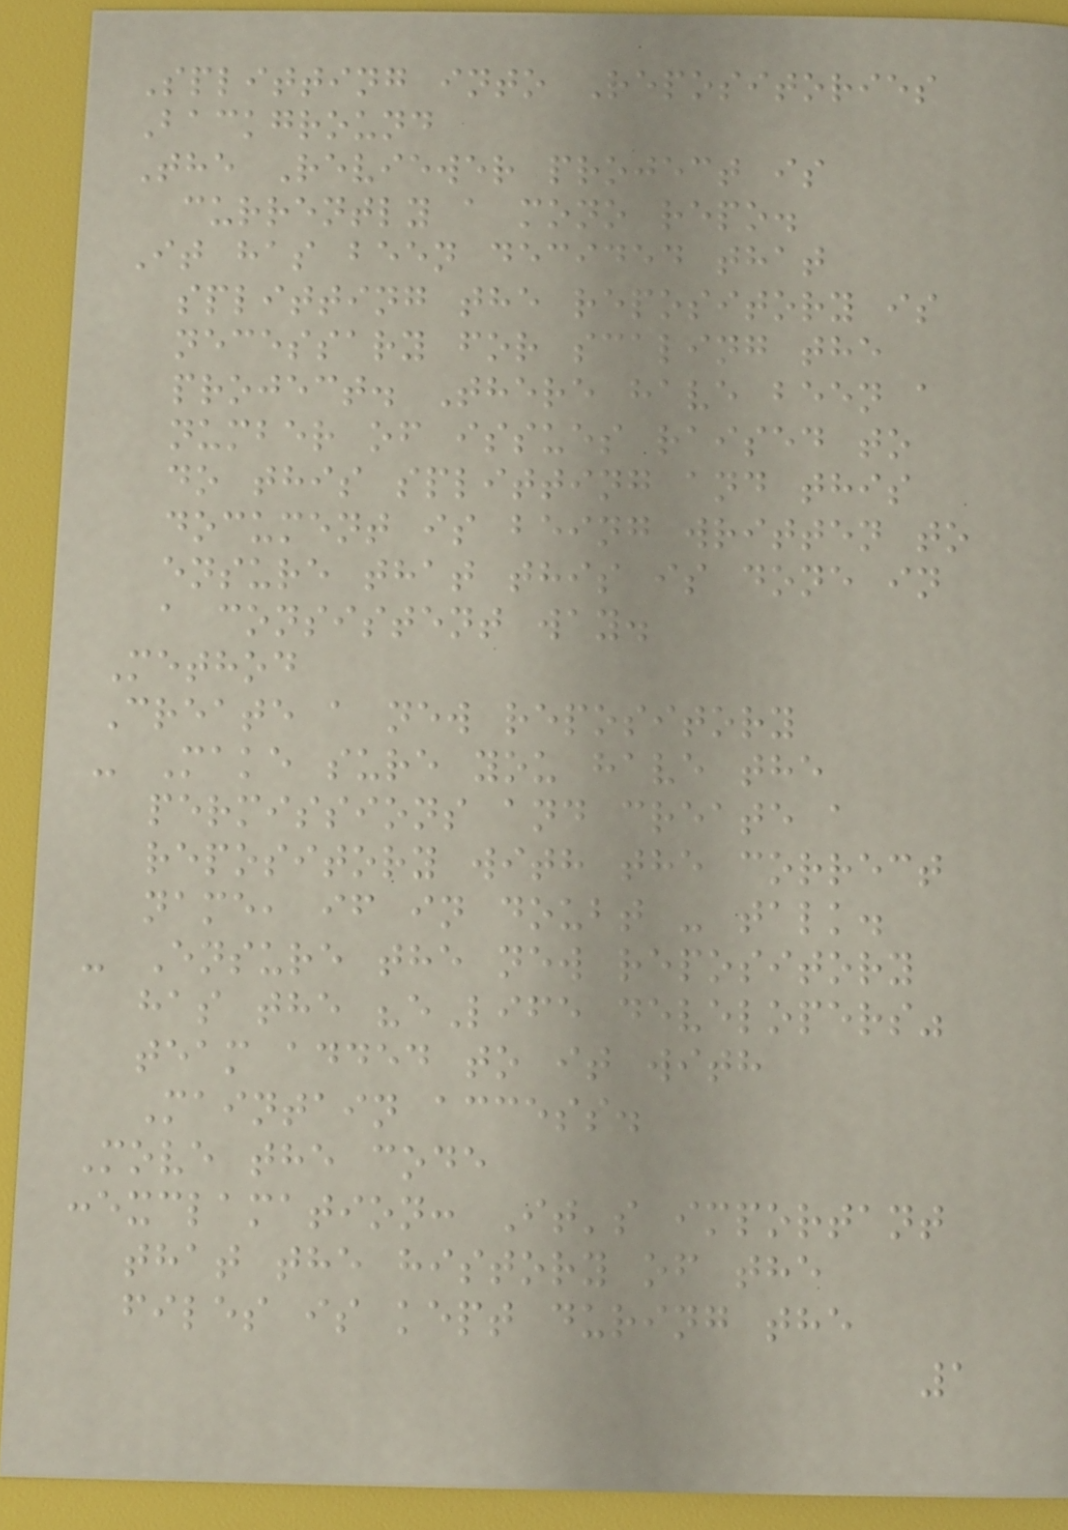Splitting into Repositories
Background
The Reviewer project is
currently a mono repo.
It has been decided that
splitting the repository is
necessary for scaling the
project. There have been a
number of issues raised to
do this splitting and this
document is being written to
ensure that this is done in
a consistent way.
Method
Create a new repository
- Make sure you have the
permissions and create a
repository with the correct
name, if in doubt - talk.
- Ensure the new repository
has the "eLife developers"
team added to it with
Maintain access.
Move the code
:exclamation: It's important
that the history of the
files is kept during the
1
